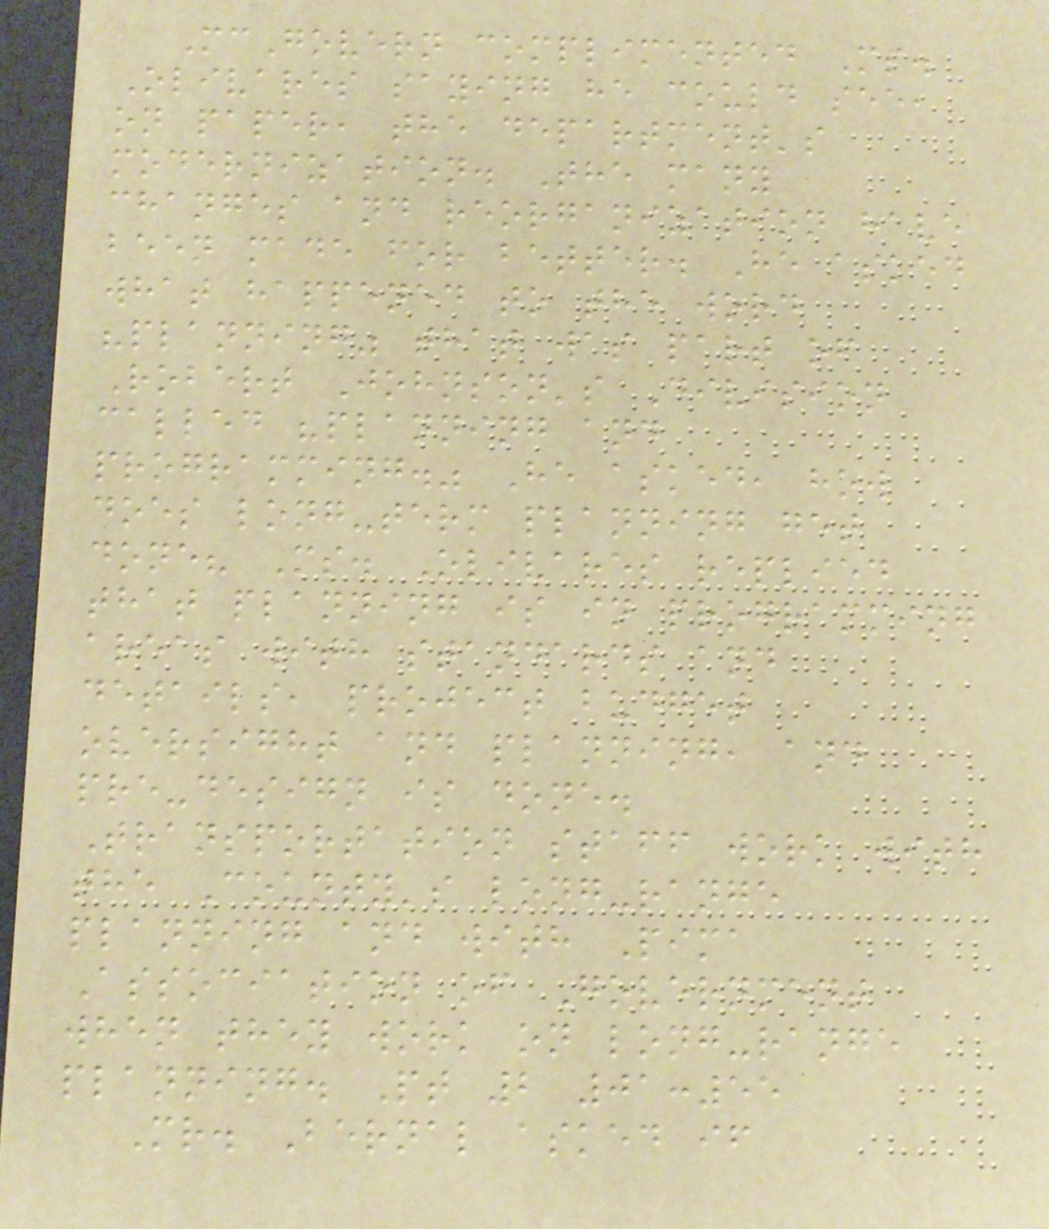McGovern complimented Ms.
Olivares saying he could see,
on paper, the department's
modernization. The many
changes and reorganization have
been made for better. He asked
what happened to the word
"planning" that was part of
Robert Johnson's Division
called "planning and
programming." He asked, how
does long-term planning get
done? Ms. Olivares replied
that planning is in programming
areas with standards and
details, project budget
oversight and planning, and
pre-design is done.
Transportation staff work with
the County's long-range
planning and with Pima
Association of Government
when they work on long-range
planning. Pt 2 01:55
Mr. Bernal asked if
